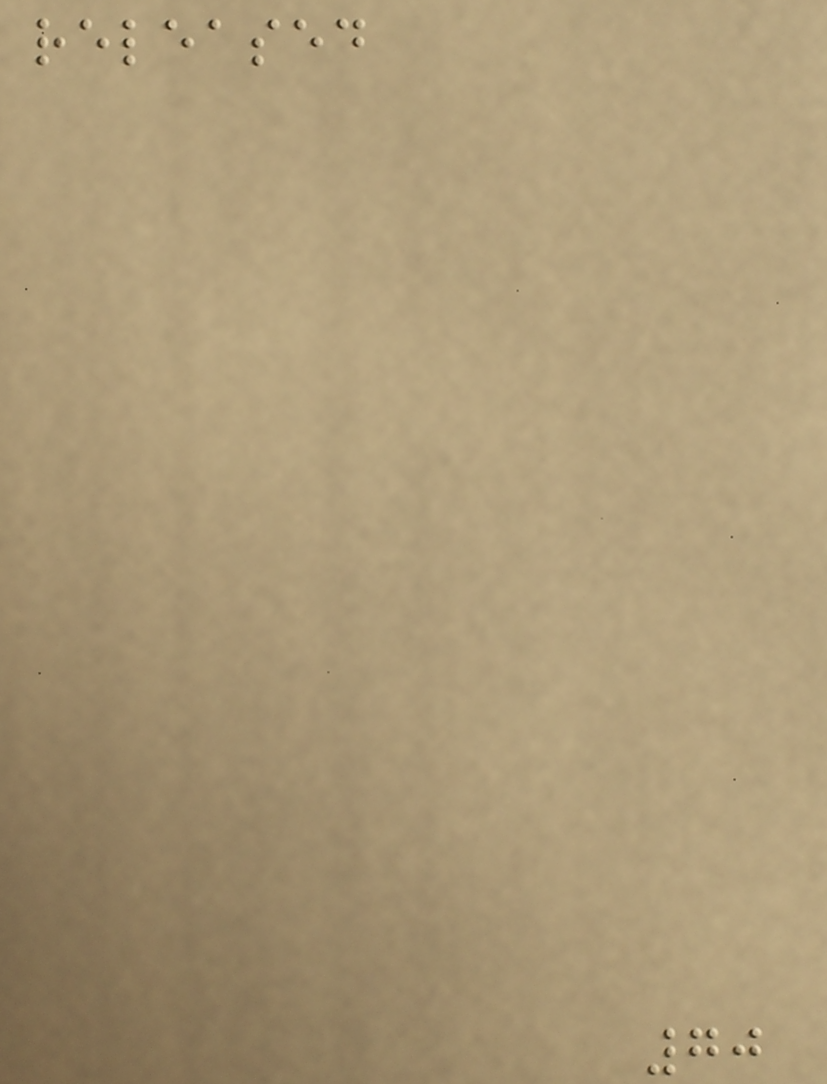released
70
